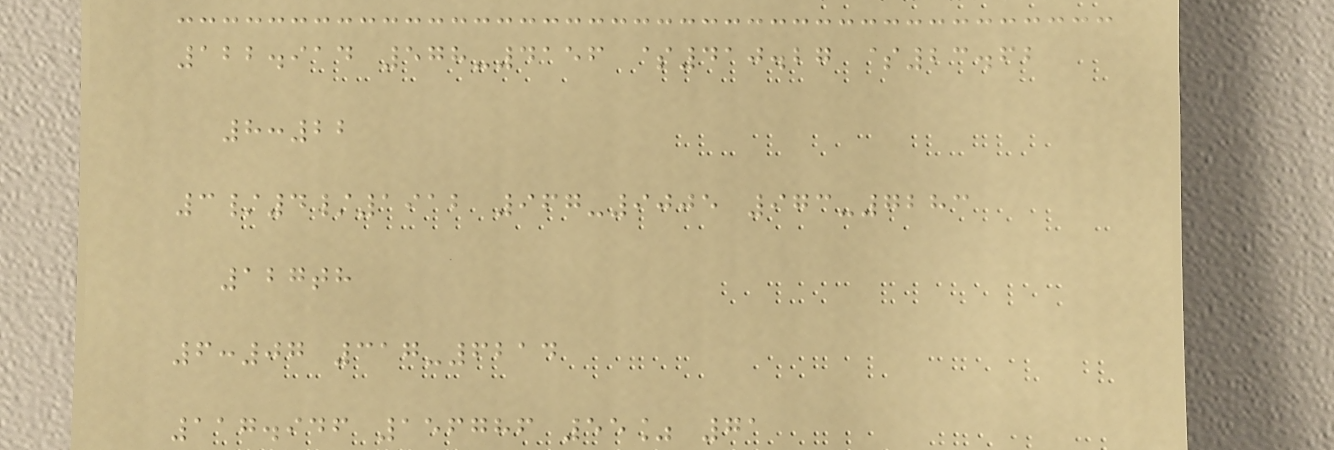122.914 578-4156 $410.27 $23.62
8:22
3/4/1912 967-9005 973-7283
127th
6:07 317-6214
117.946 156786 55% 71
